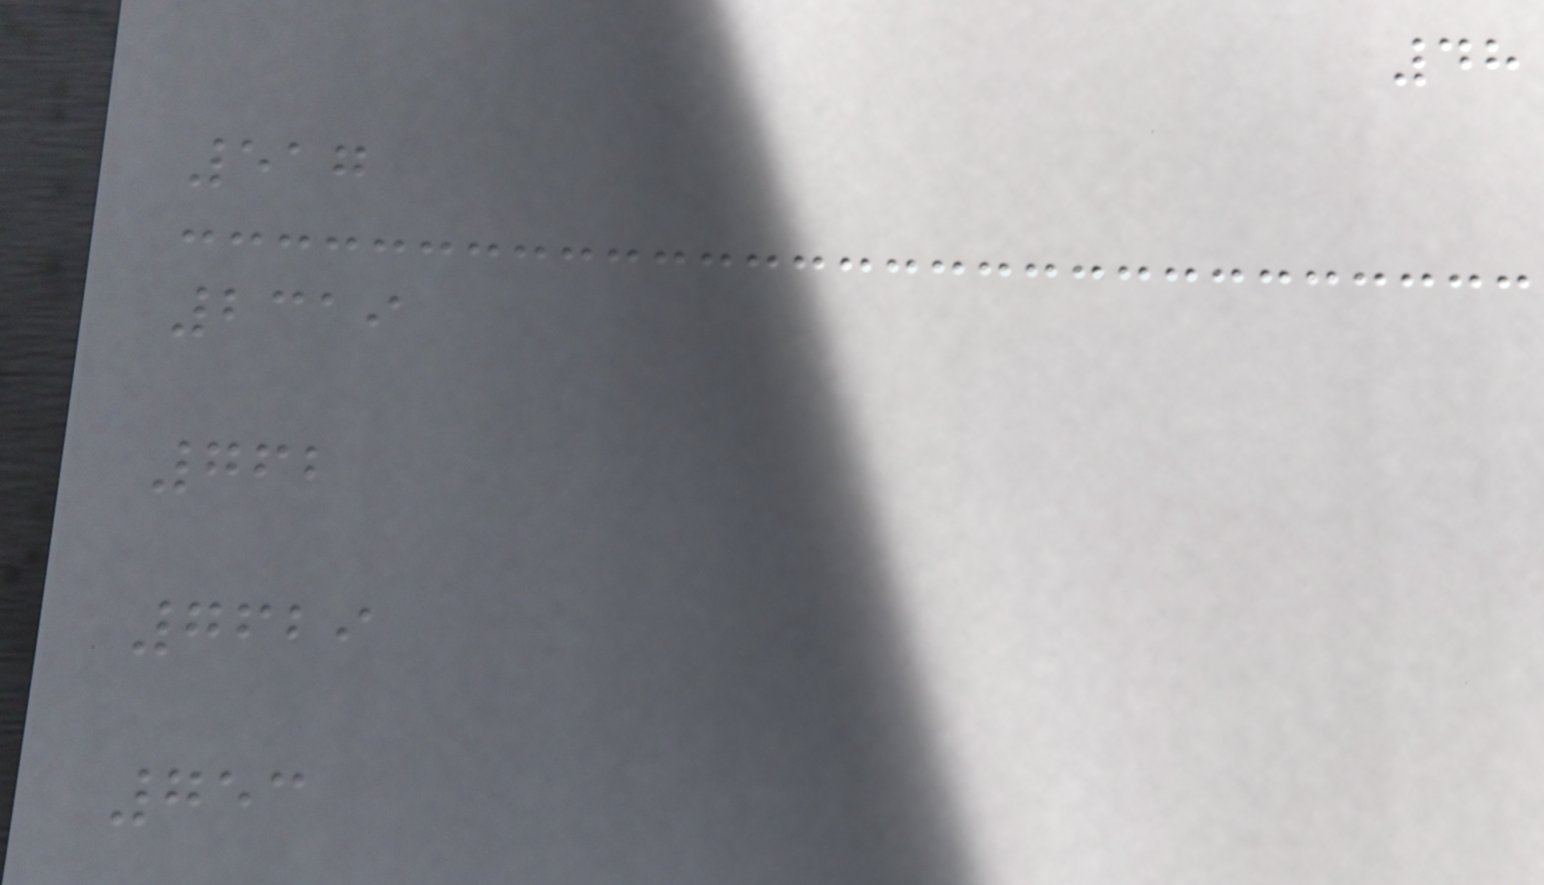48
517
2319
762
7629
753
